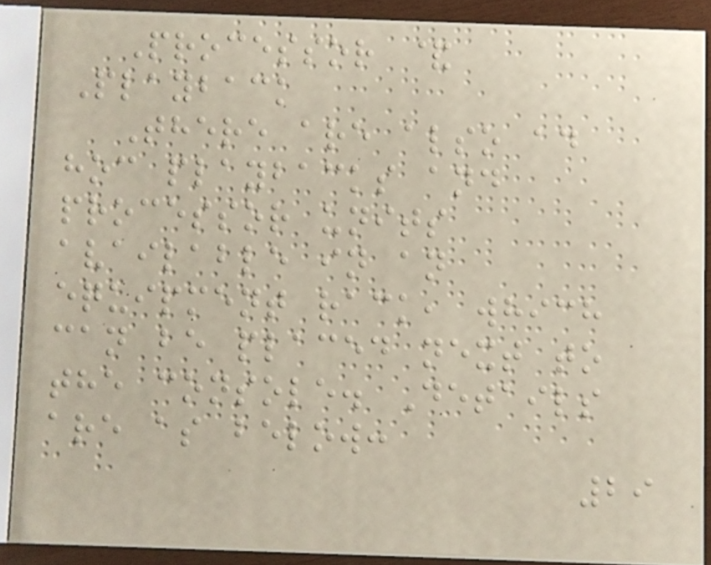Processor &
Playback
There are also ad
hoc playbacks and
processor units
available in an
equipment rack, which
can be placed next to
the console. Details
are as below:
29
